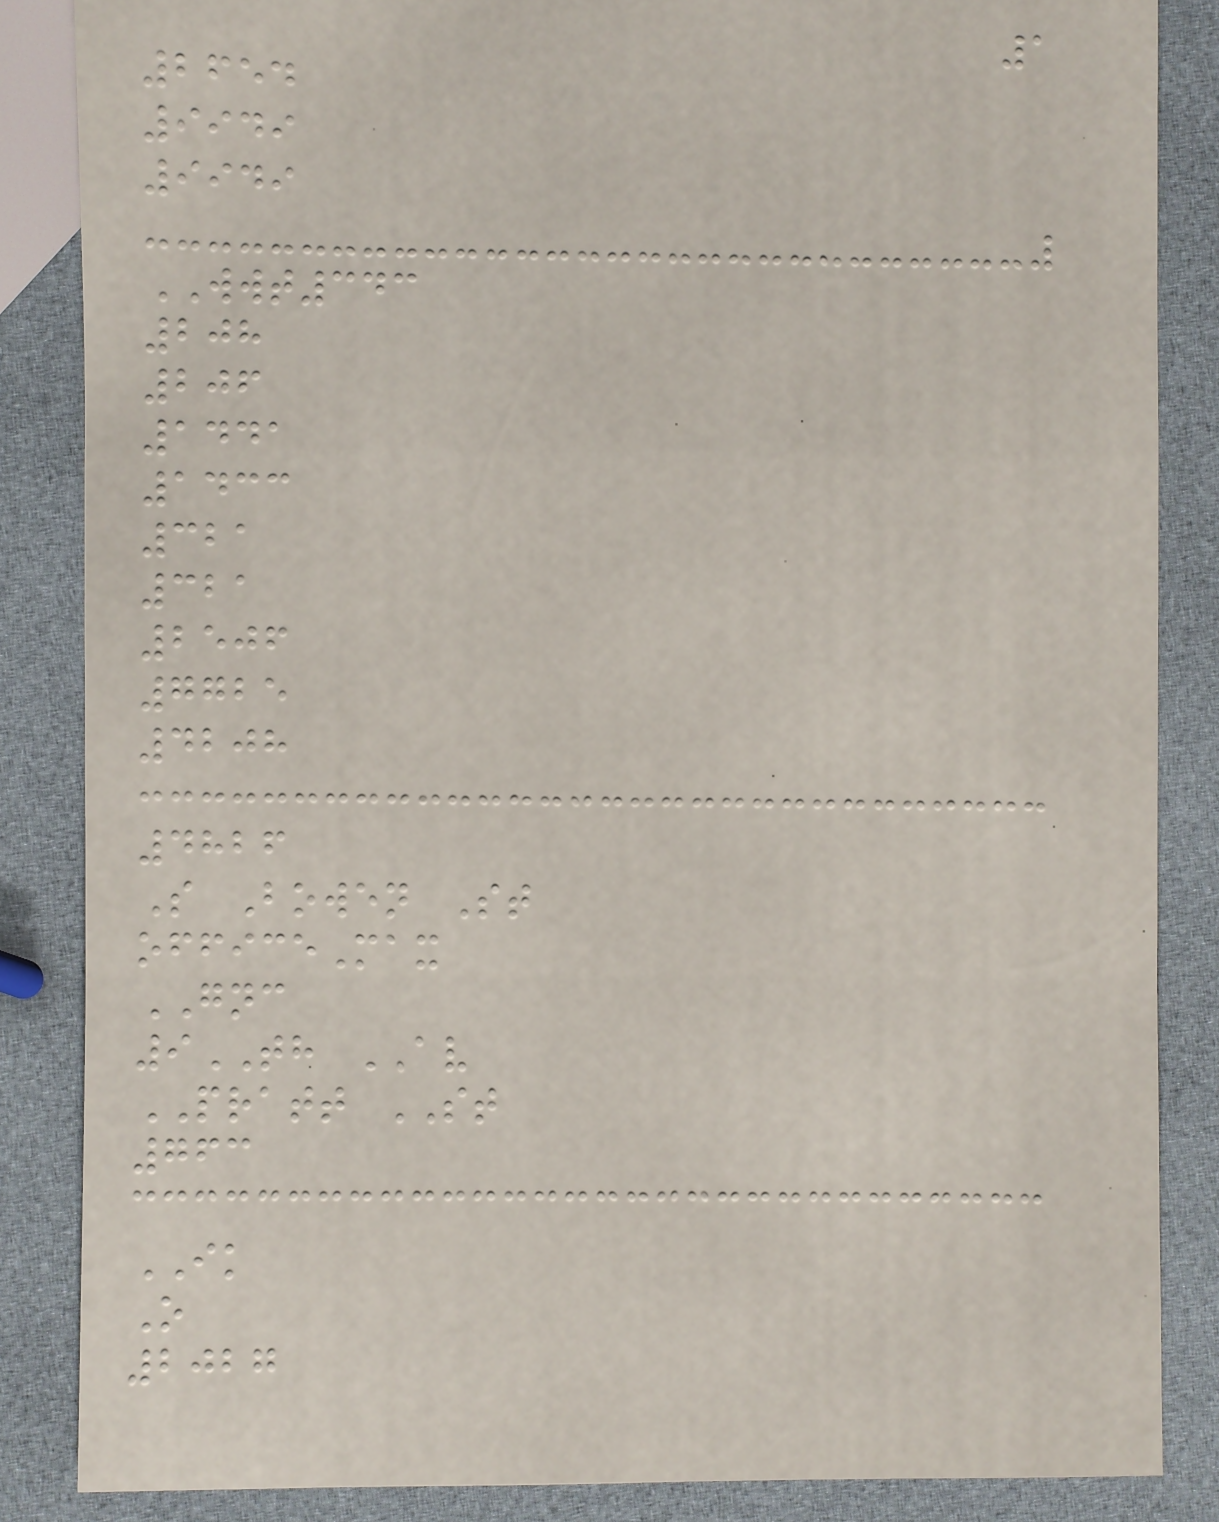1
2654
9949
9949
WWT343
208
206
1441
1433
321
321
2506
7725
4208
4826
S Bowen St
officeMax
GNC
9TH AV
PRATT ST
763
IK
O
2027
